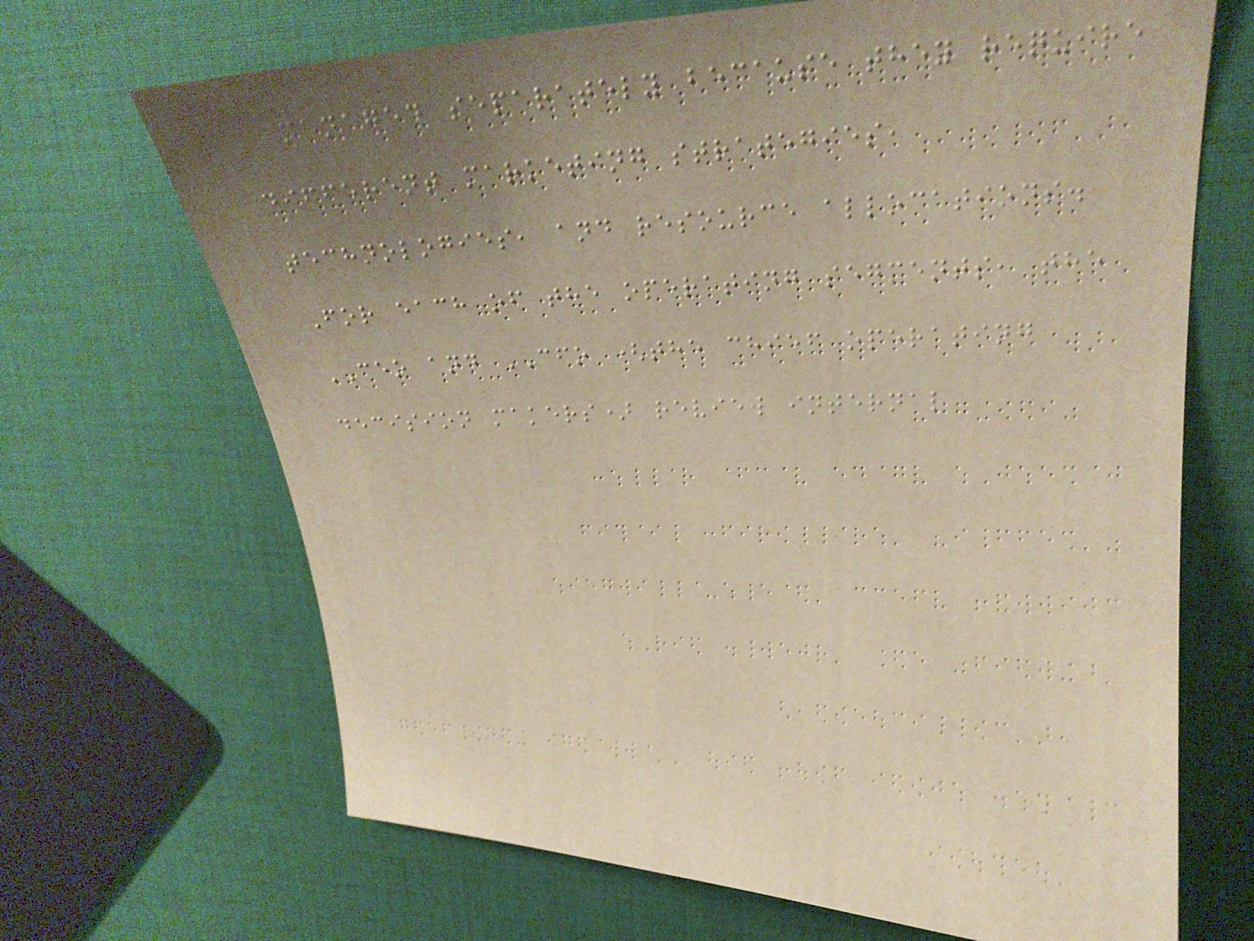managed separately because they require
different marketing strategies,
technologies, and resource allocations.
For each of the operating segments, the
CEO and CFO (the chief operating
decision makers) review internal
